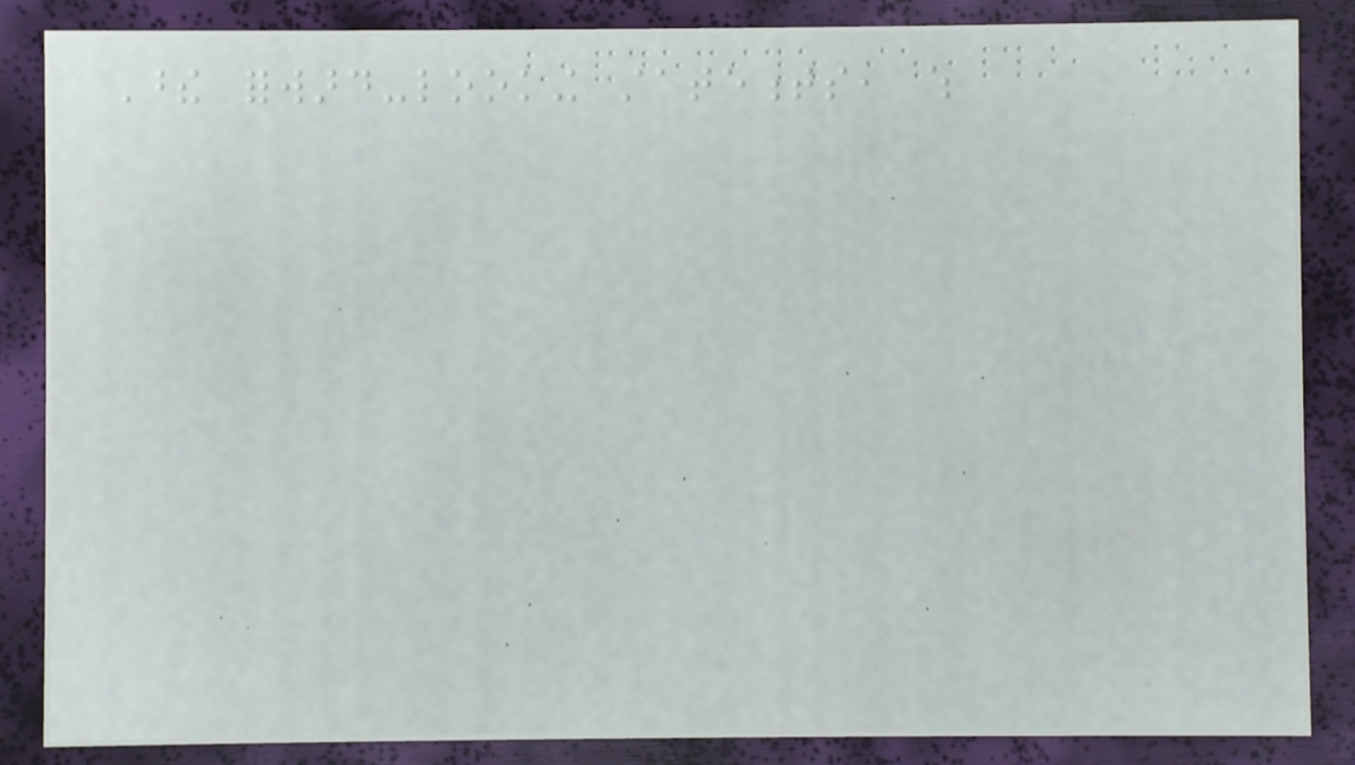These forward-looking statements, which
